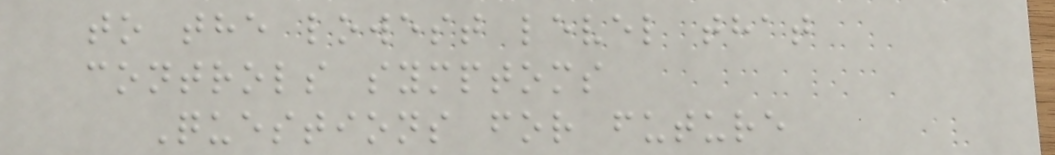to the lowest level that
controls symptoms
Questions for future
